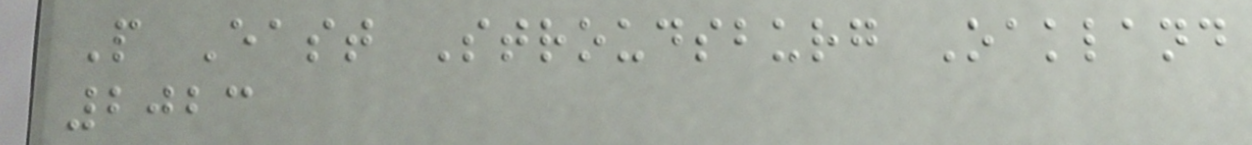P East Stroudsburg Oakland
2023
